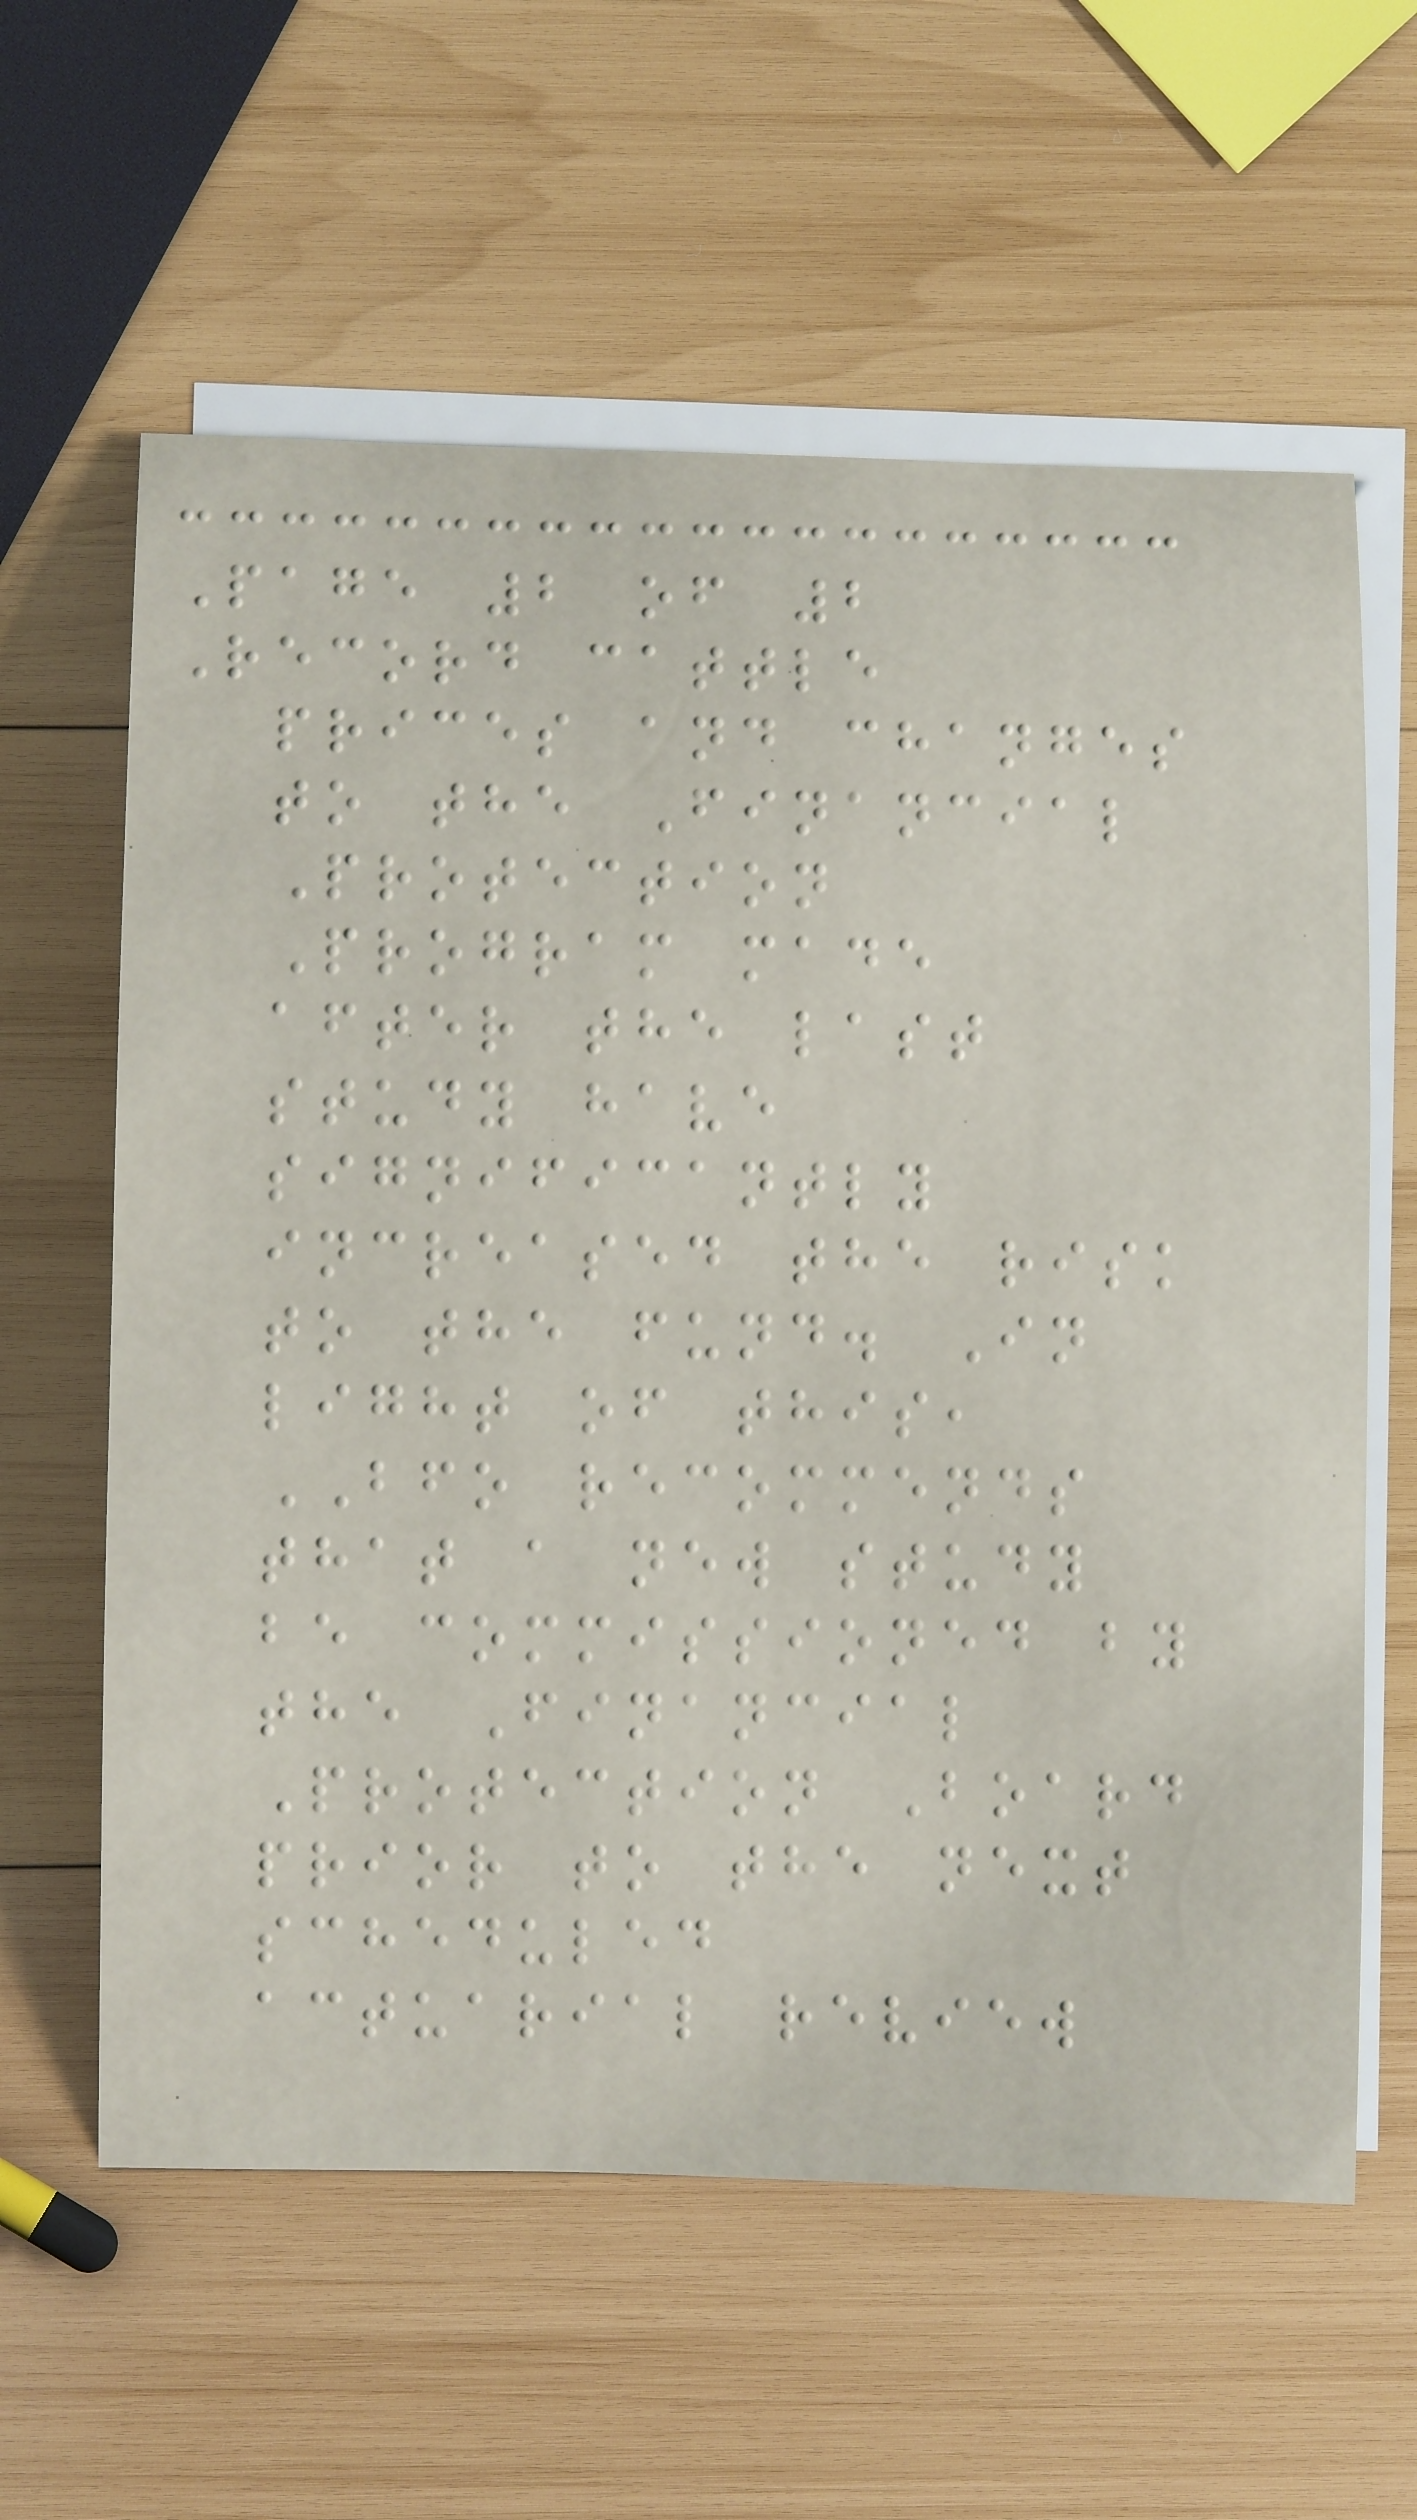Page 2 of 2
Record cattle
prices and changes
to the Financial
Protection
Program made
after the last
study have
significantly
increased the risk
to the fund. In
light of this,
BFO recommends
that a new study
be commissioned by
the Financial
Protection Board
prior to the next
scheduled
actuarial review
